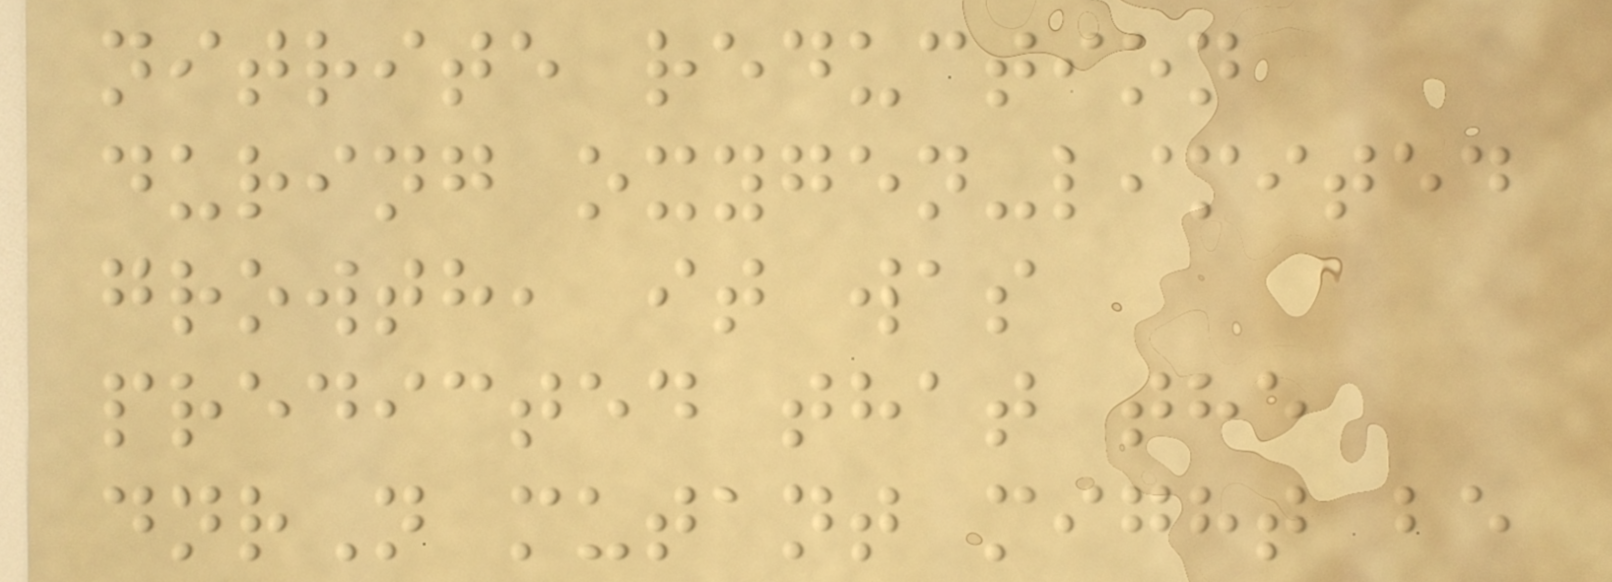nitrite reduction
during oxygen-limited
growth, it was
predicted that the
dnrN mutant might be
